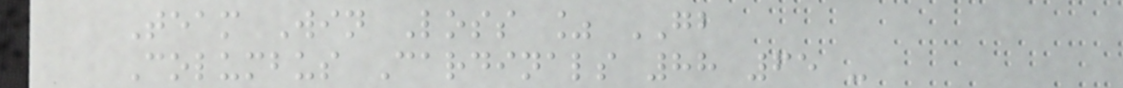Team Win Loss % GB
Columbus Cardinals 88 65 -
